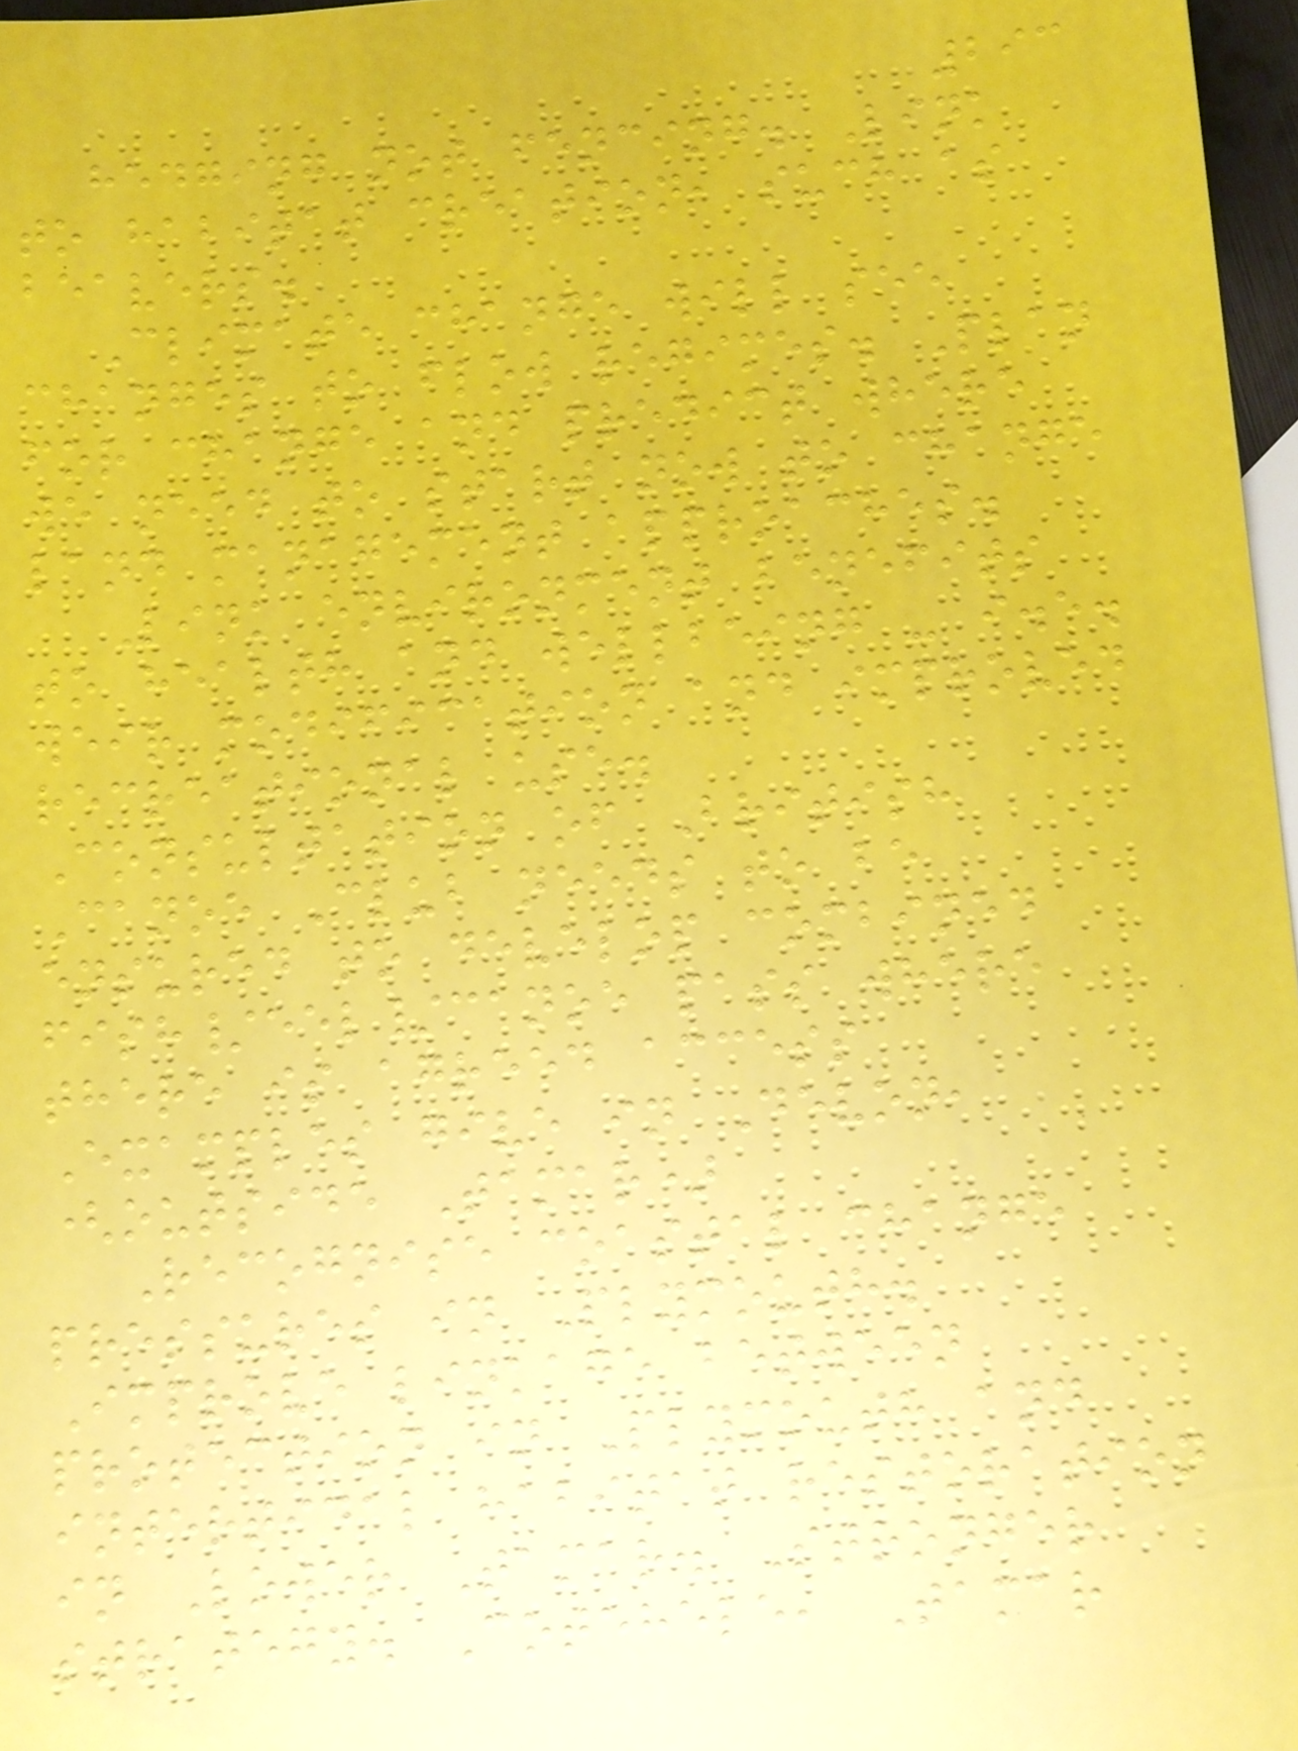293
hedging not fencing. Link
to habitat creation, such as
beavers.
Climate change will see
changes to flow regimes. Plan
for change and predict where
we need to start now to change
land management approaches.
Link environment benefits
to health and wellbeing - i.e.
weir modification and improved
recreational use.
Consultation of British
Canoe Club needs to be
ensured to develop combined
fish/eel/canoe pass where
there is agreed access
Examples give in Devon,
(outside Tamar)
Recognise coastal change
pressures in Plymouth.
Improve linkage between
protection in Plymouth and
intertidal habitat restoration
in Lower Tamar. Stronger
strategy. Cotehele, Tamar
